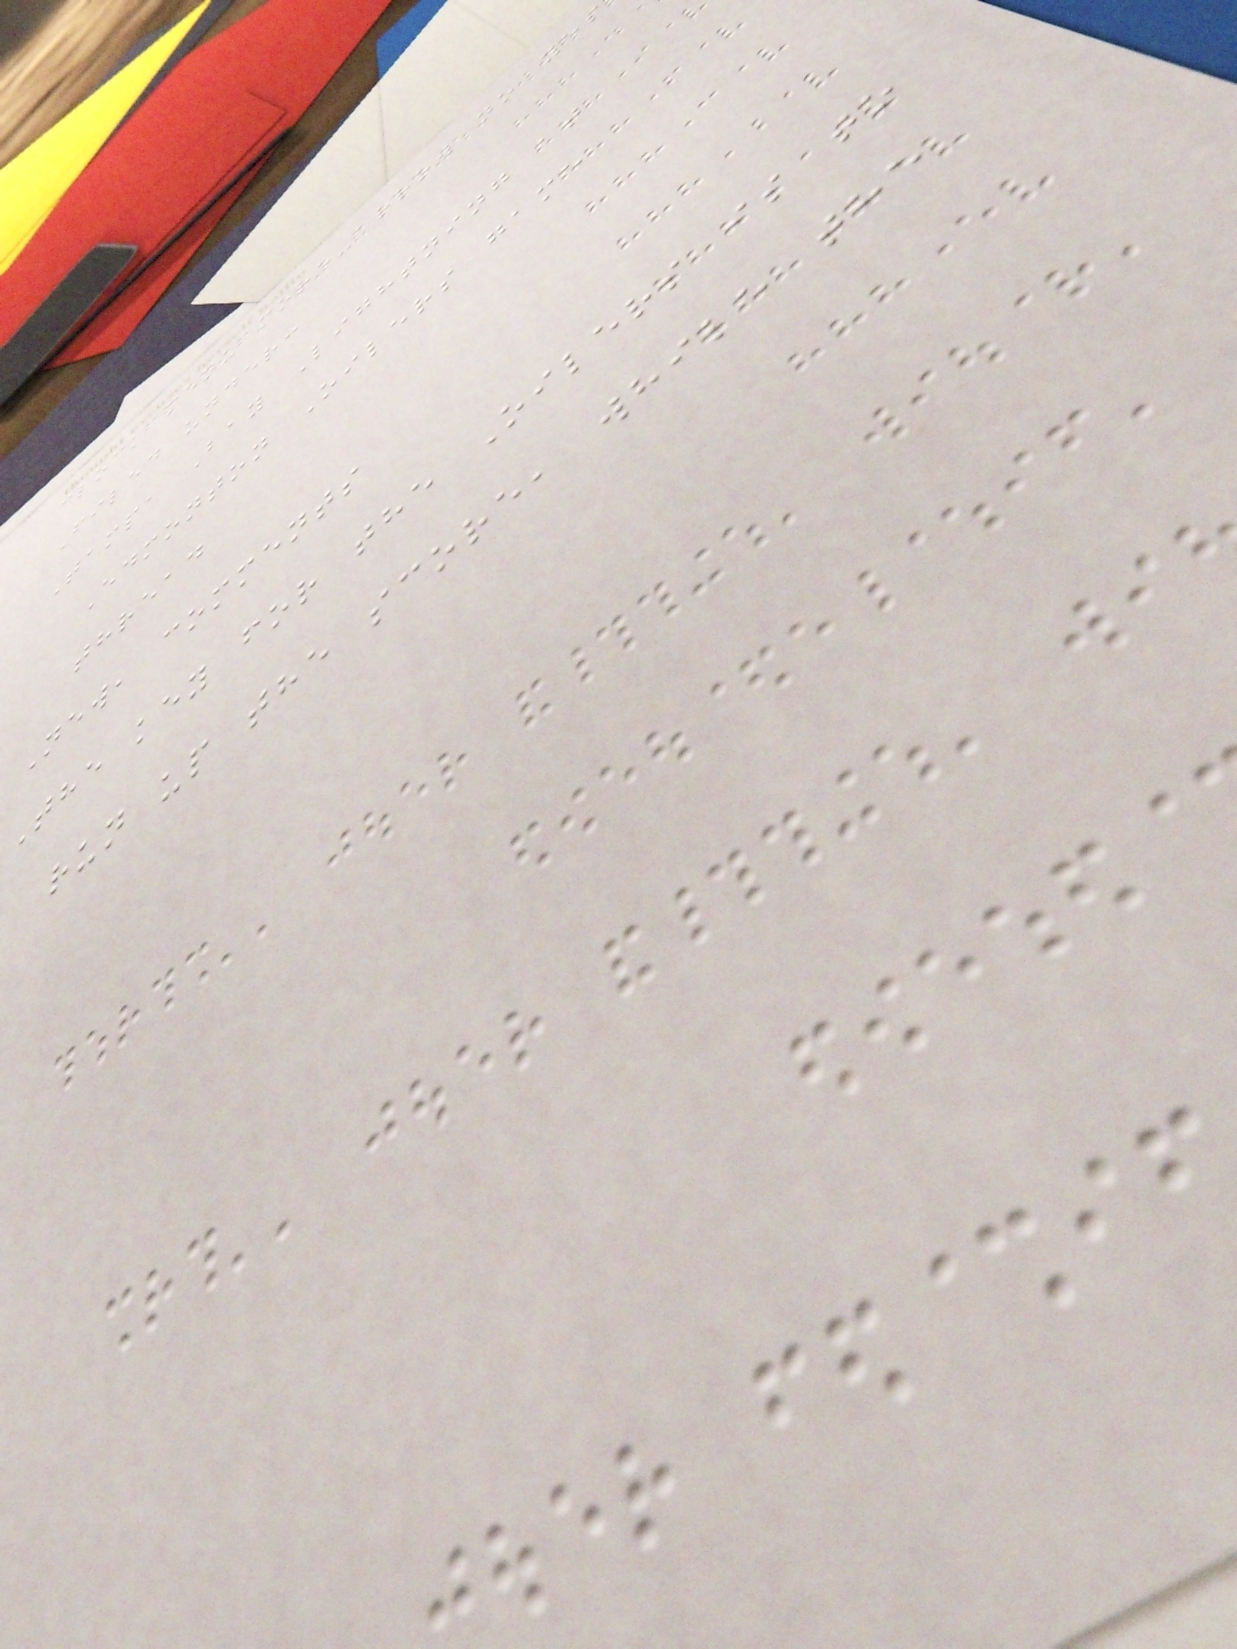clock menu more-arrow no yes
Filed under:
Tampa Bay Lightning at
Edmonton Oilers game
thread
New, comments
The key for the Oilers is to
run up the score, while the
